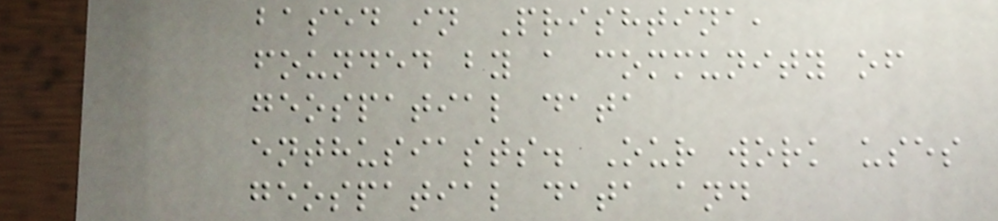based in Prishtina,
founded by a community of
geospatial data
enthusiasts. Our work uses
geospatial data and
